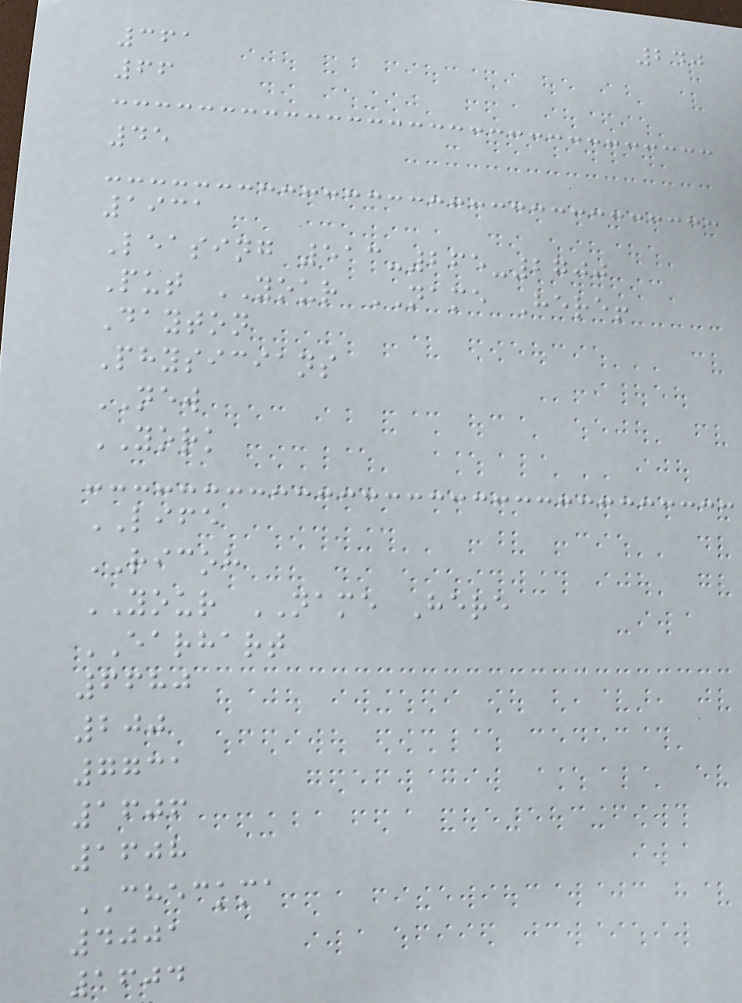240
361
66
45
1931
Leasing 513-265-2700
Put YOUR NAME Here!
Dayton
Physicians
NEW
YORK
LIFE
RICOH
YOUR NAME Here
EARHART
6680
200
7731
1606
1608
CHECKMA
4001
1604
